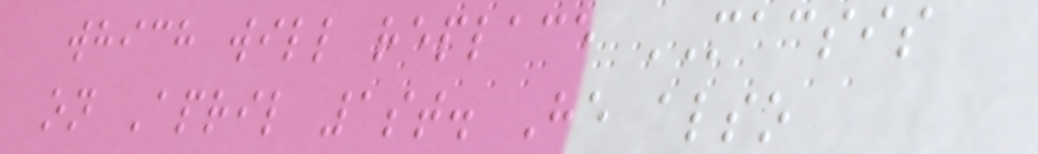which will replace MACSIS
on April 1st. He also
